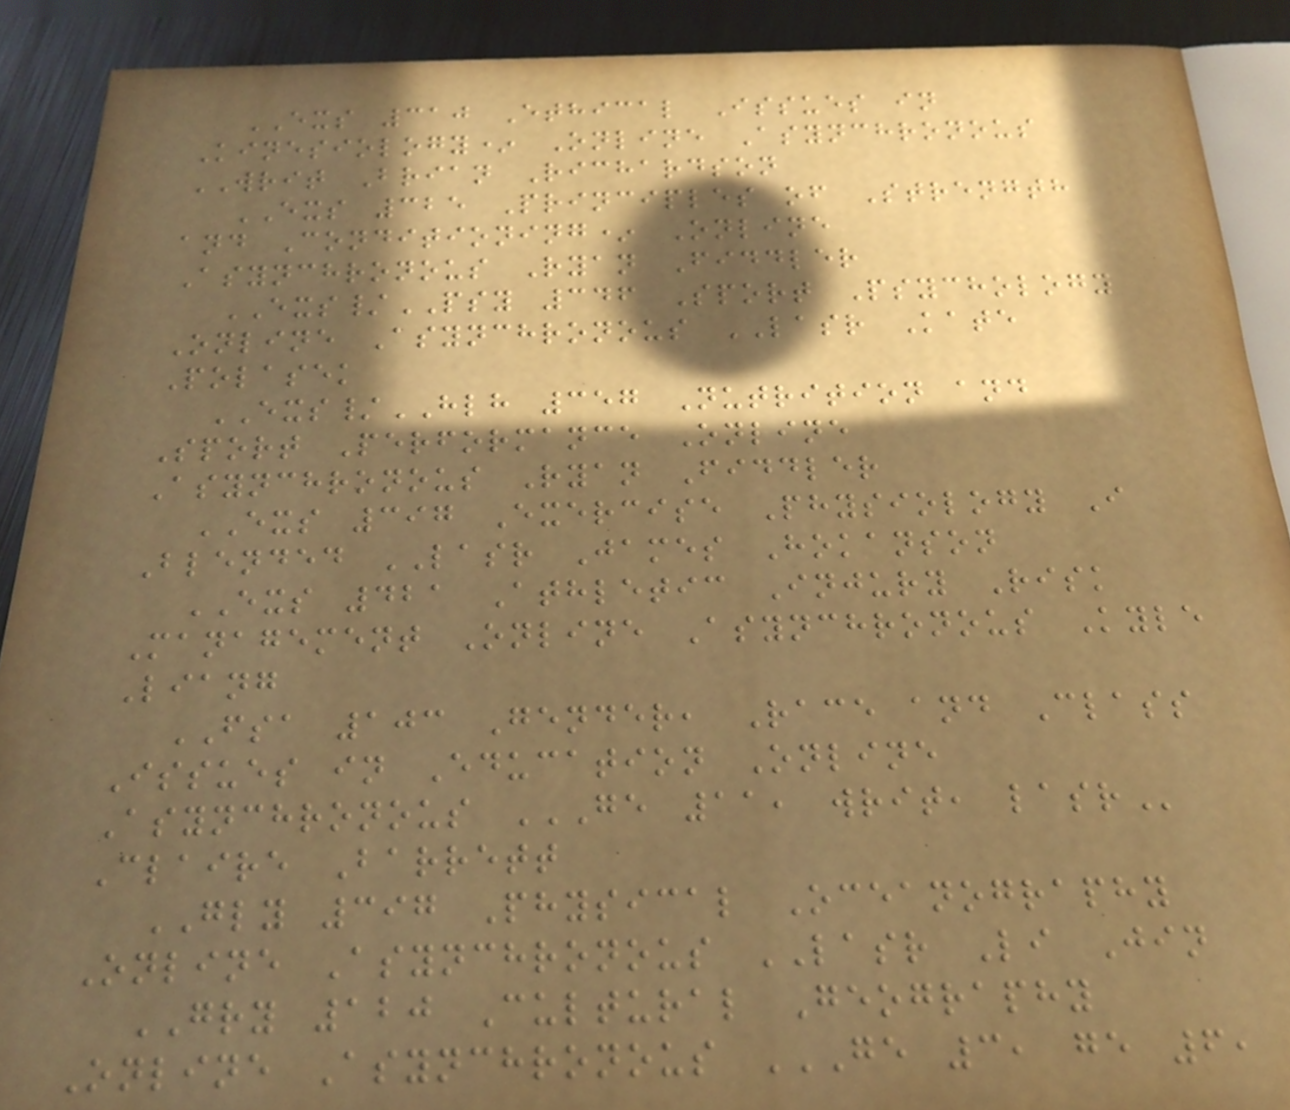EXS 310 Ethical Issues in
Kinesiology* Online Asynchronous
WRIT Brian Richardson
EXS 325 Principles of Strength
and Conditioning* Online
Asynchronous Ryan Fiddler
EXS/PSY 346 Sport Psychology
Online Asynchronous LASR Kate
Polasek
EXS/HLH 357 Nutrition and
Sport Performance Online
Asynchronous Ryan Fiddler
EXS 397 Exercise Physiology I
Blended LASR James Hokanson
EXS 421 Athletic Injury Risk
Management Online Asynchronous Kyle
Liang
FSA 103 Gender, Race and Class
Issues in Education Online
Asynchronous GE 11, WRIT, LASR
Claire Barrett
GLY 397 Physical Oceanography
Online Asynchronous LASR Li Jin
GRY 120 Cultural Geography
Online Asynchronous GE 3, GE 6,
